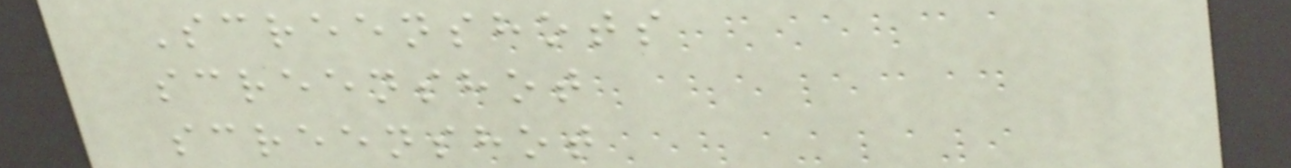Screenshots
screenshot
screenshot
